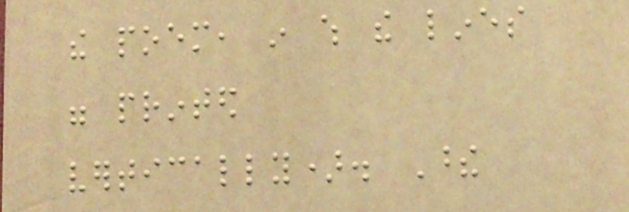the poem, in which the lines
were printed
vertically). These
